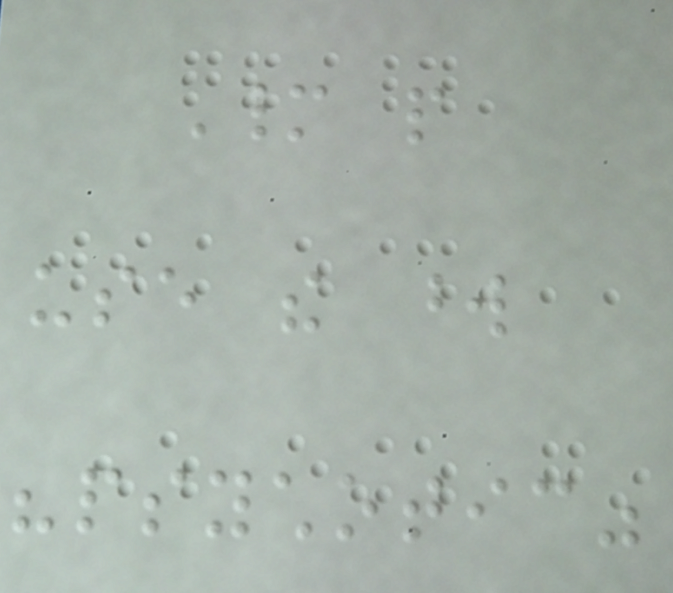Many people
use the word
"psychotic"
